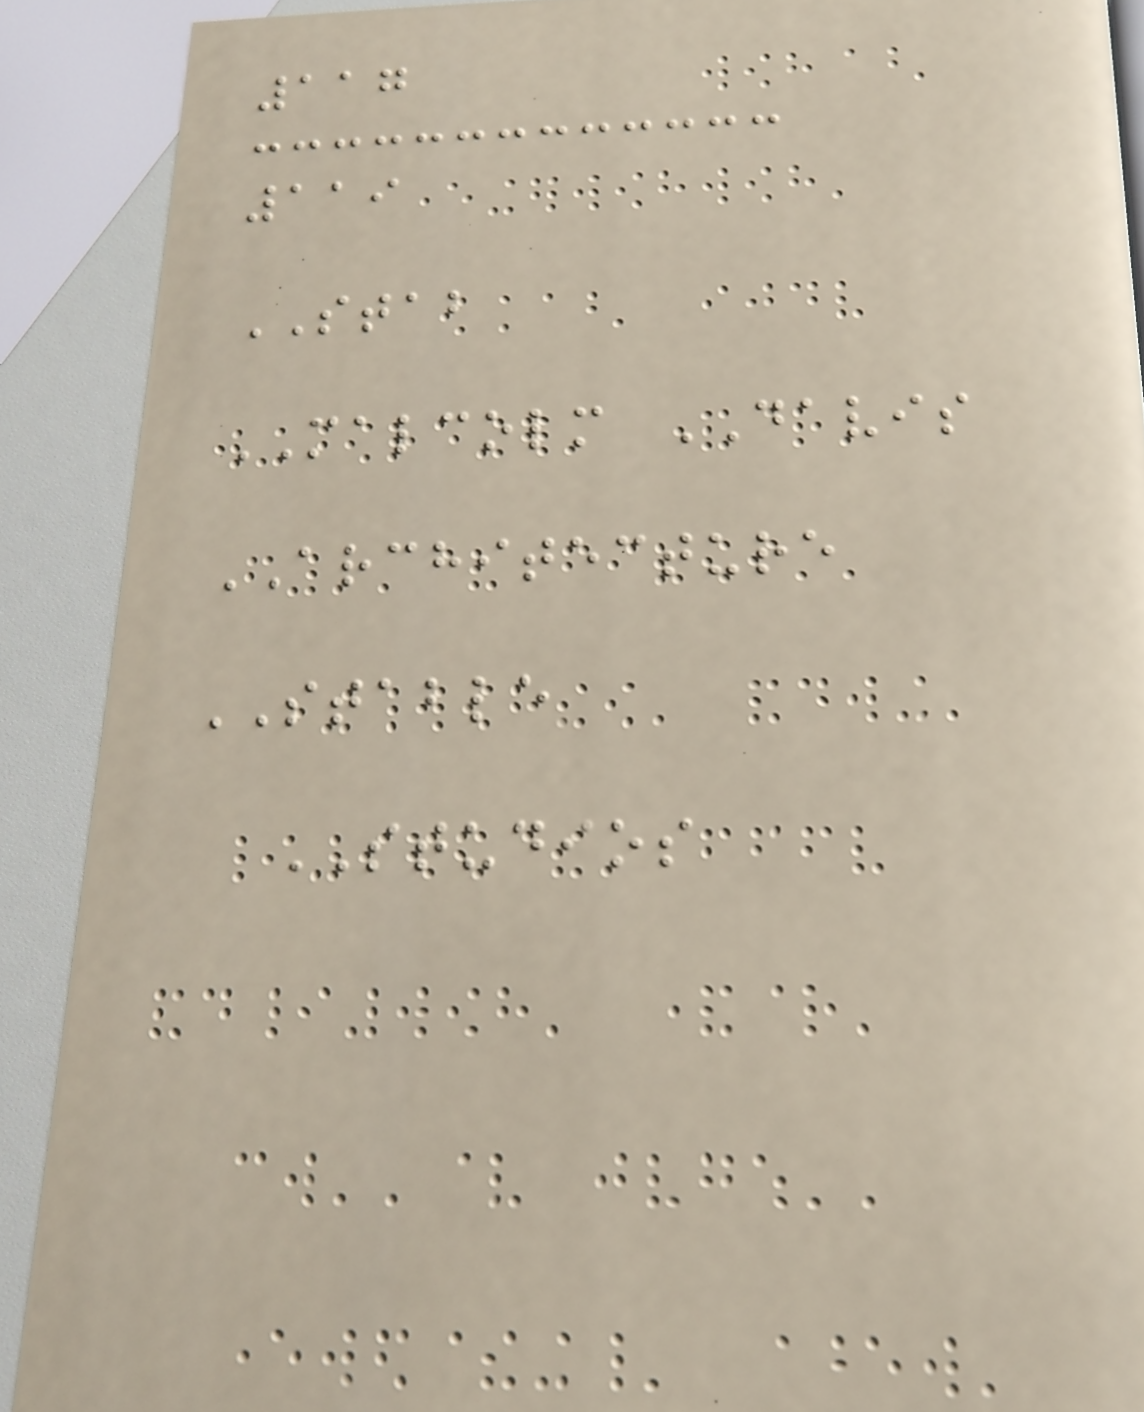117
119
STAB
MALCOLM DAVIS
ARCHITECTURE
STABLE
STUDIOS
